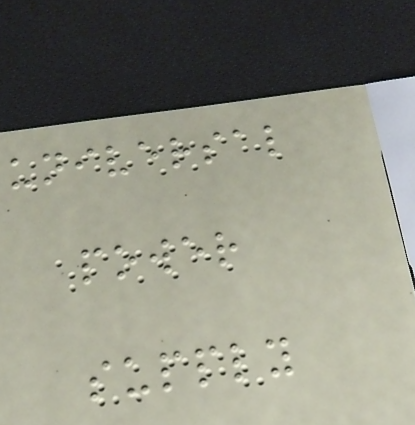universal
power
supply
